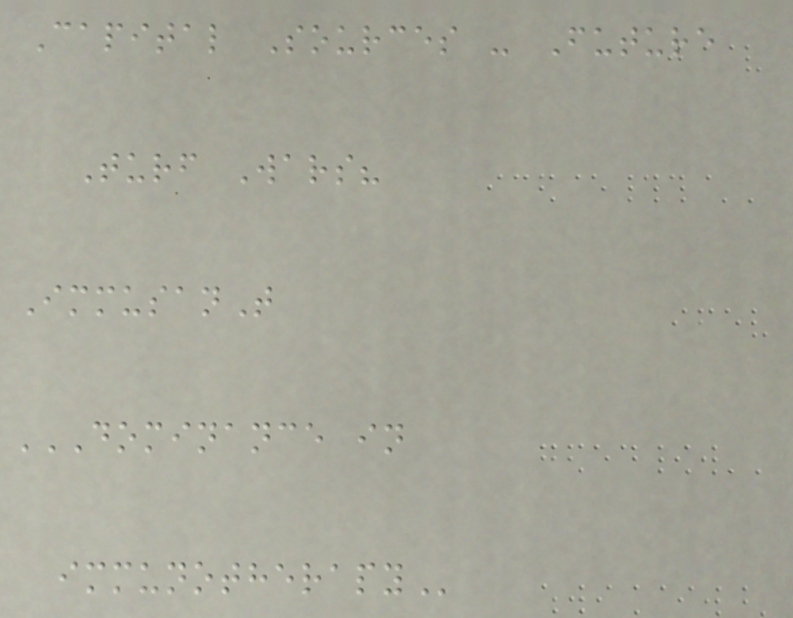Capital Sources - Future
Turf Wars?
ImmusanT
DOMINANCE IN
IMMUNOTHERAPY
